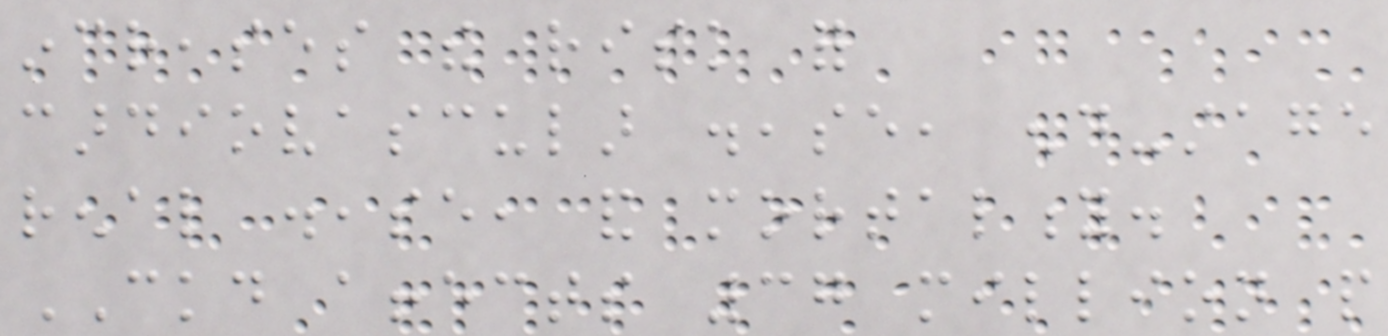increases the risk for
cardiovascular disease, end-stage
renal disease, and mortality.
CKD affects 37 million people
